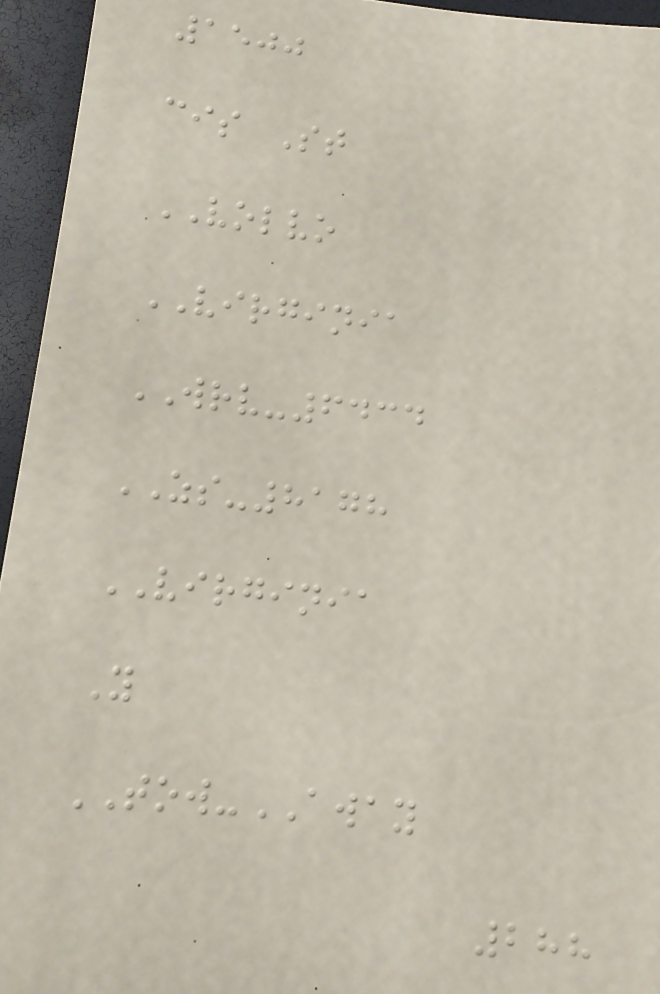1500
cis St
VOLVO
VIRGINIA
WRV-6434
ZS-8178
VIRGINIA
Y
TOW-AWAY
288
